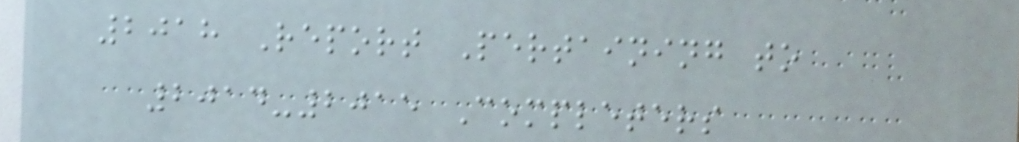2018 Report Pertaining to
2014-2015 Completers
